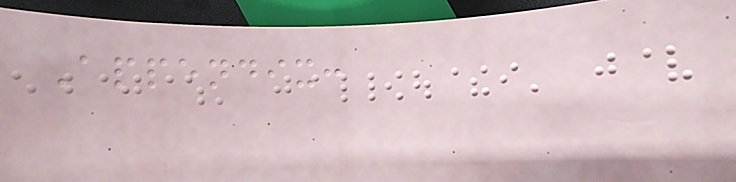Appendix:
